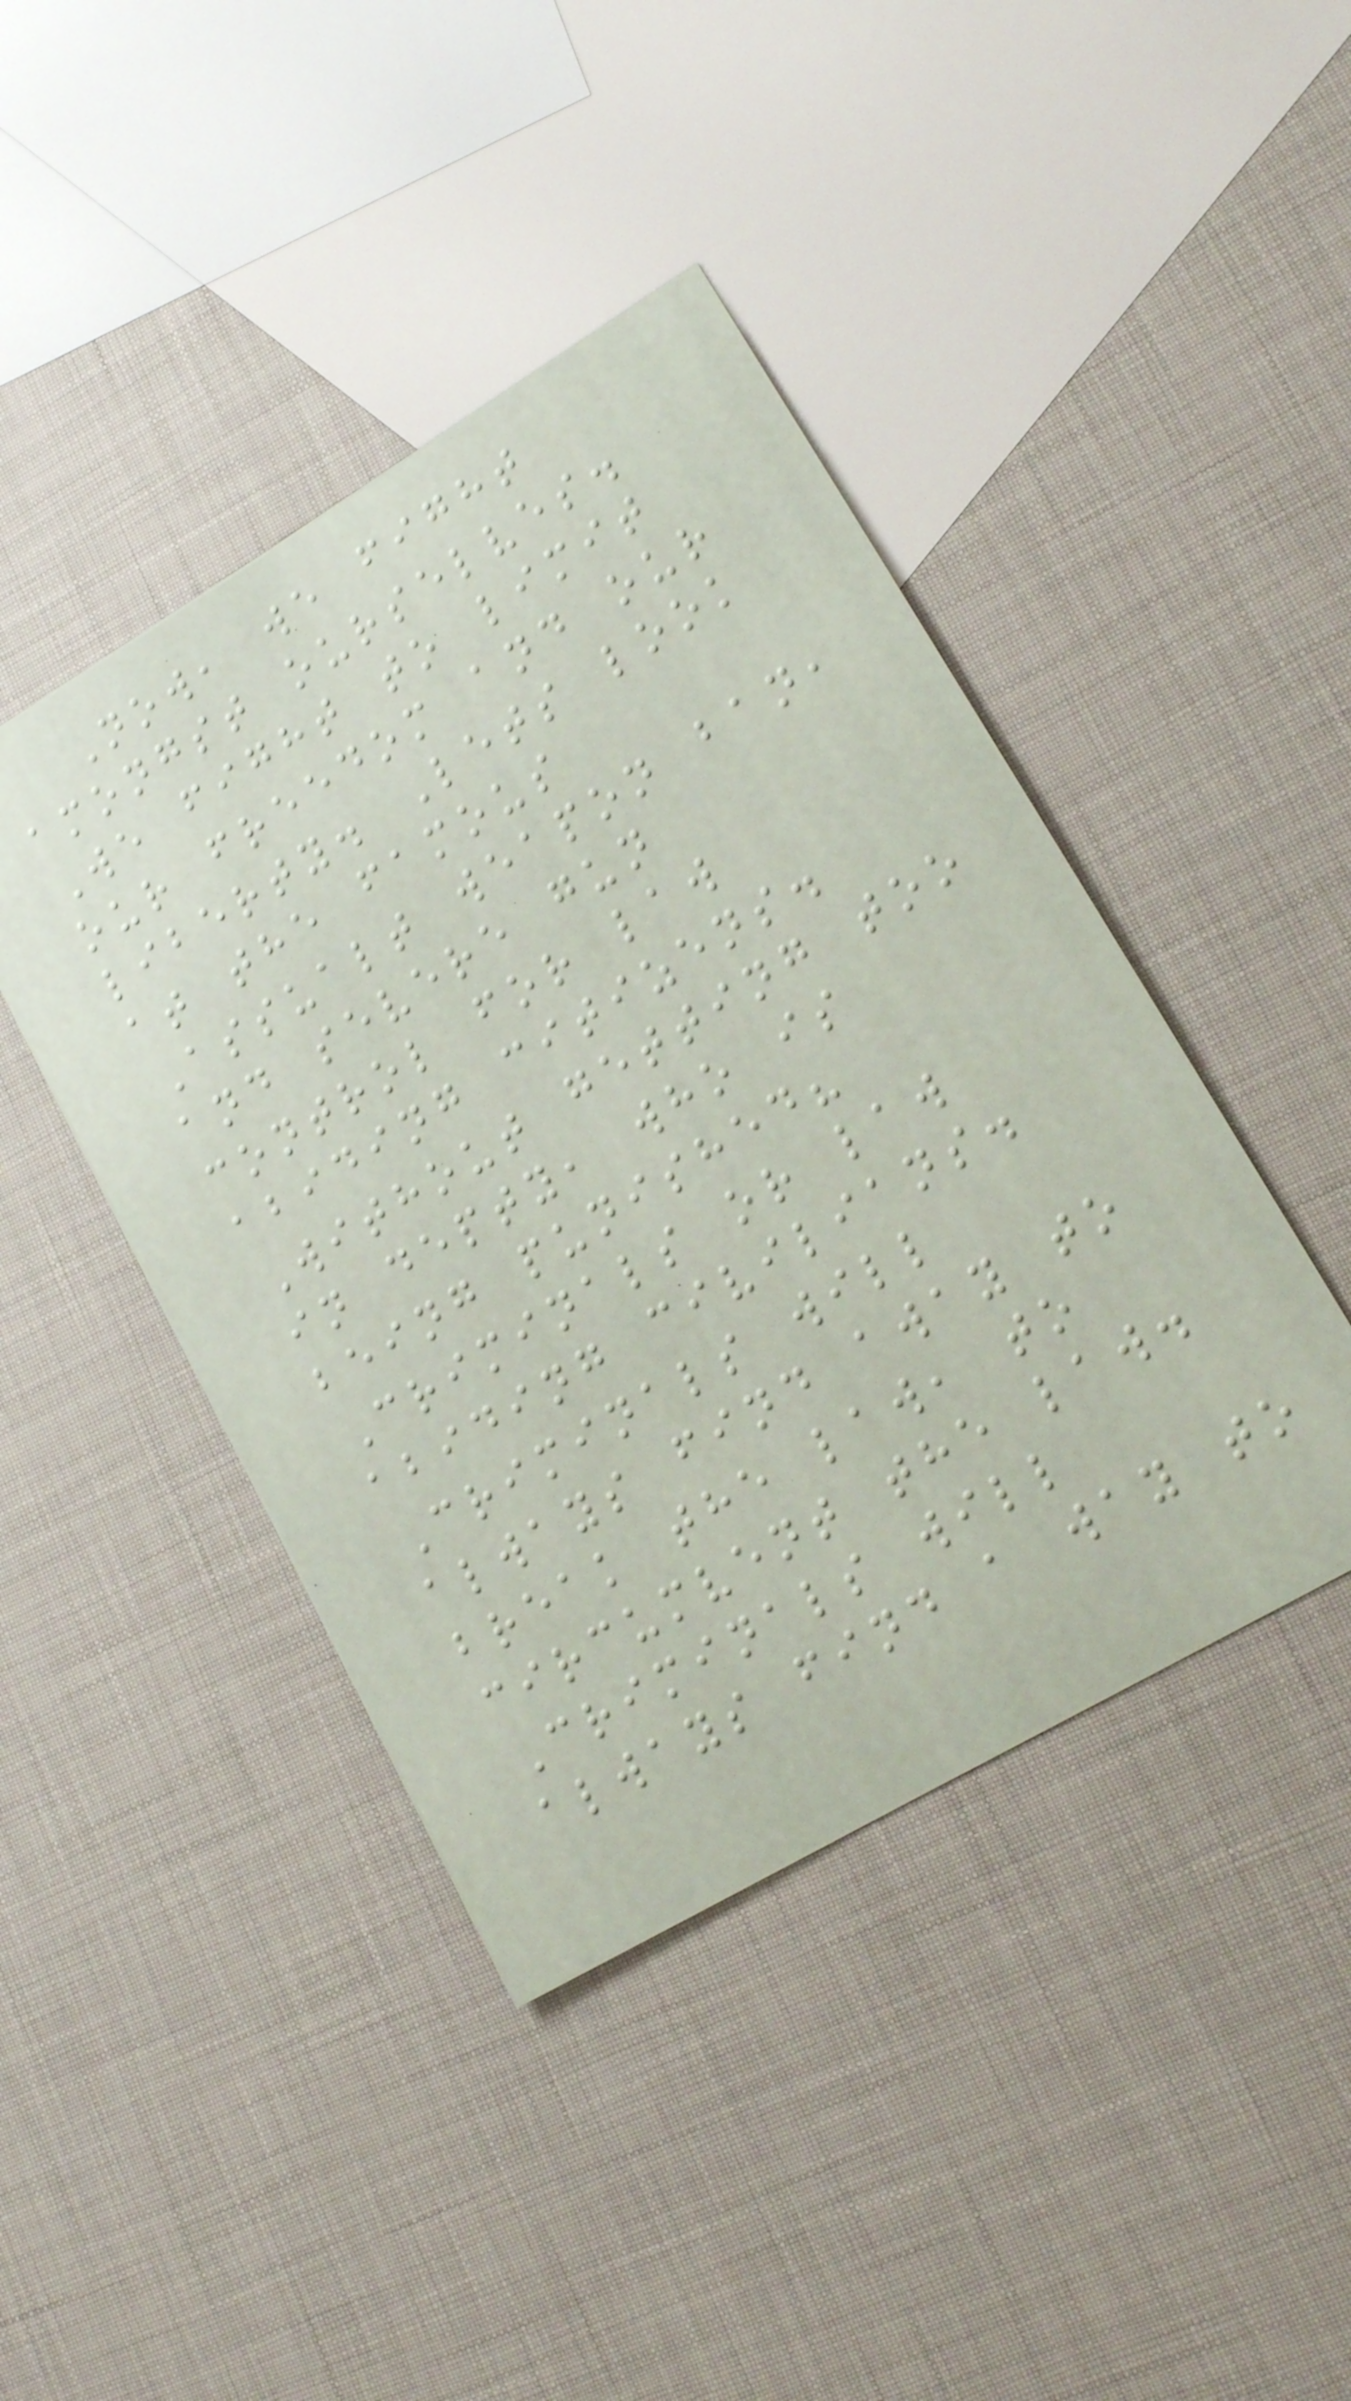Now, we fight
amongst ourselves.
We fight to limit
our freedom and our
liberty. Lets look
at the famous
Assualt weapon ban,
and severe gun
control for law
abiding citizens.
Without getting too
in depty, who is
being punished?
Criminals or law
abiding civilians.
Criminals will
always find away to
break the law, to
circumvent the law.
Criminals will
always find a way to
